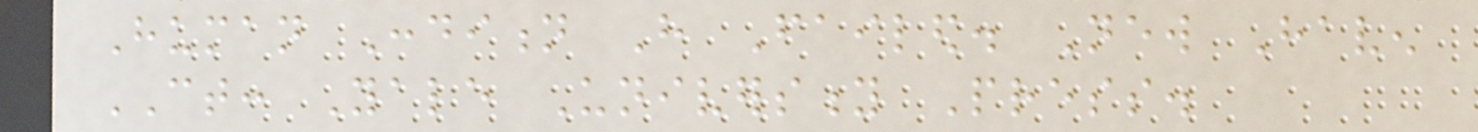Human Condition Have Failed. New Haven
CT: Yale University Press.
